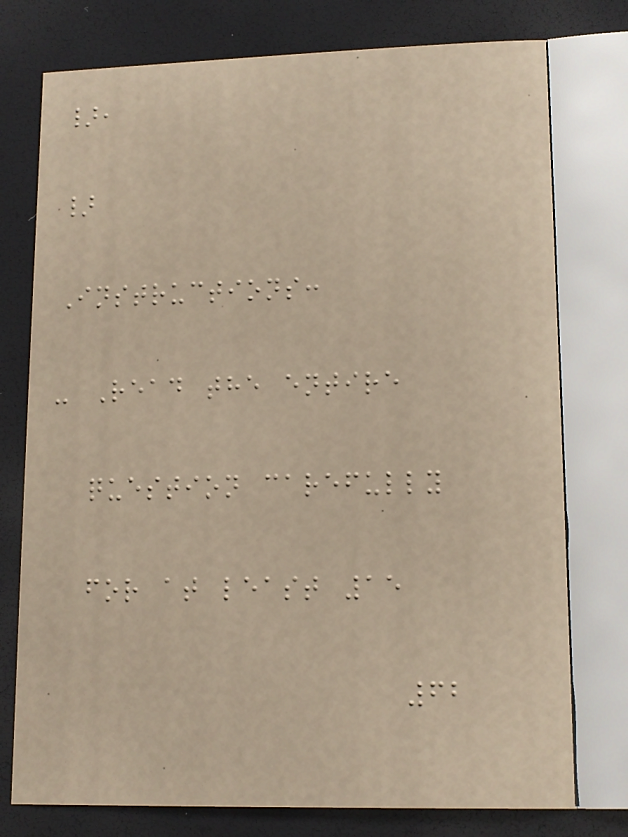},
}
Instructions:
- Read the entire
question carefully
for at least 15
62
